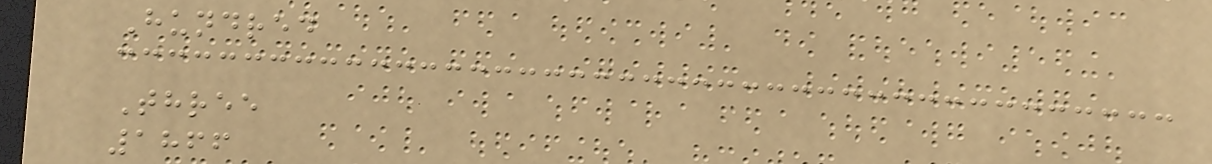Hundred
Three
1866
